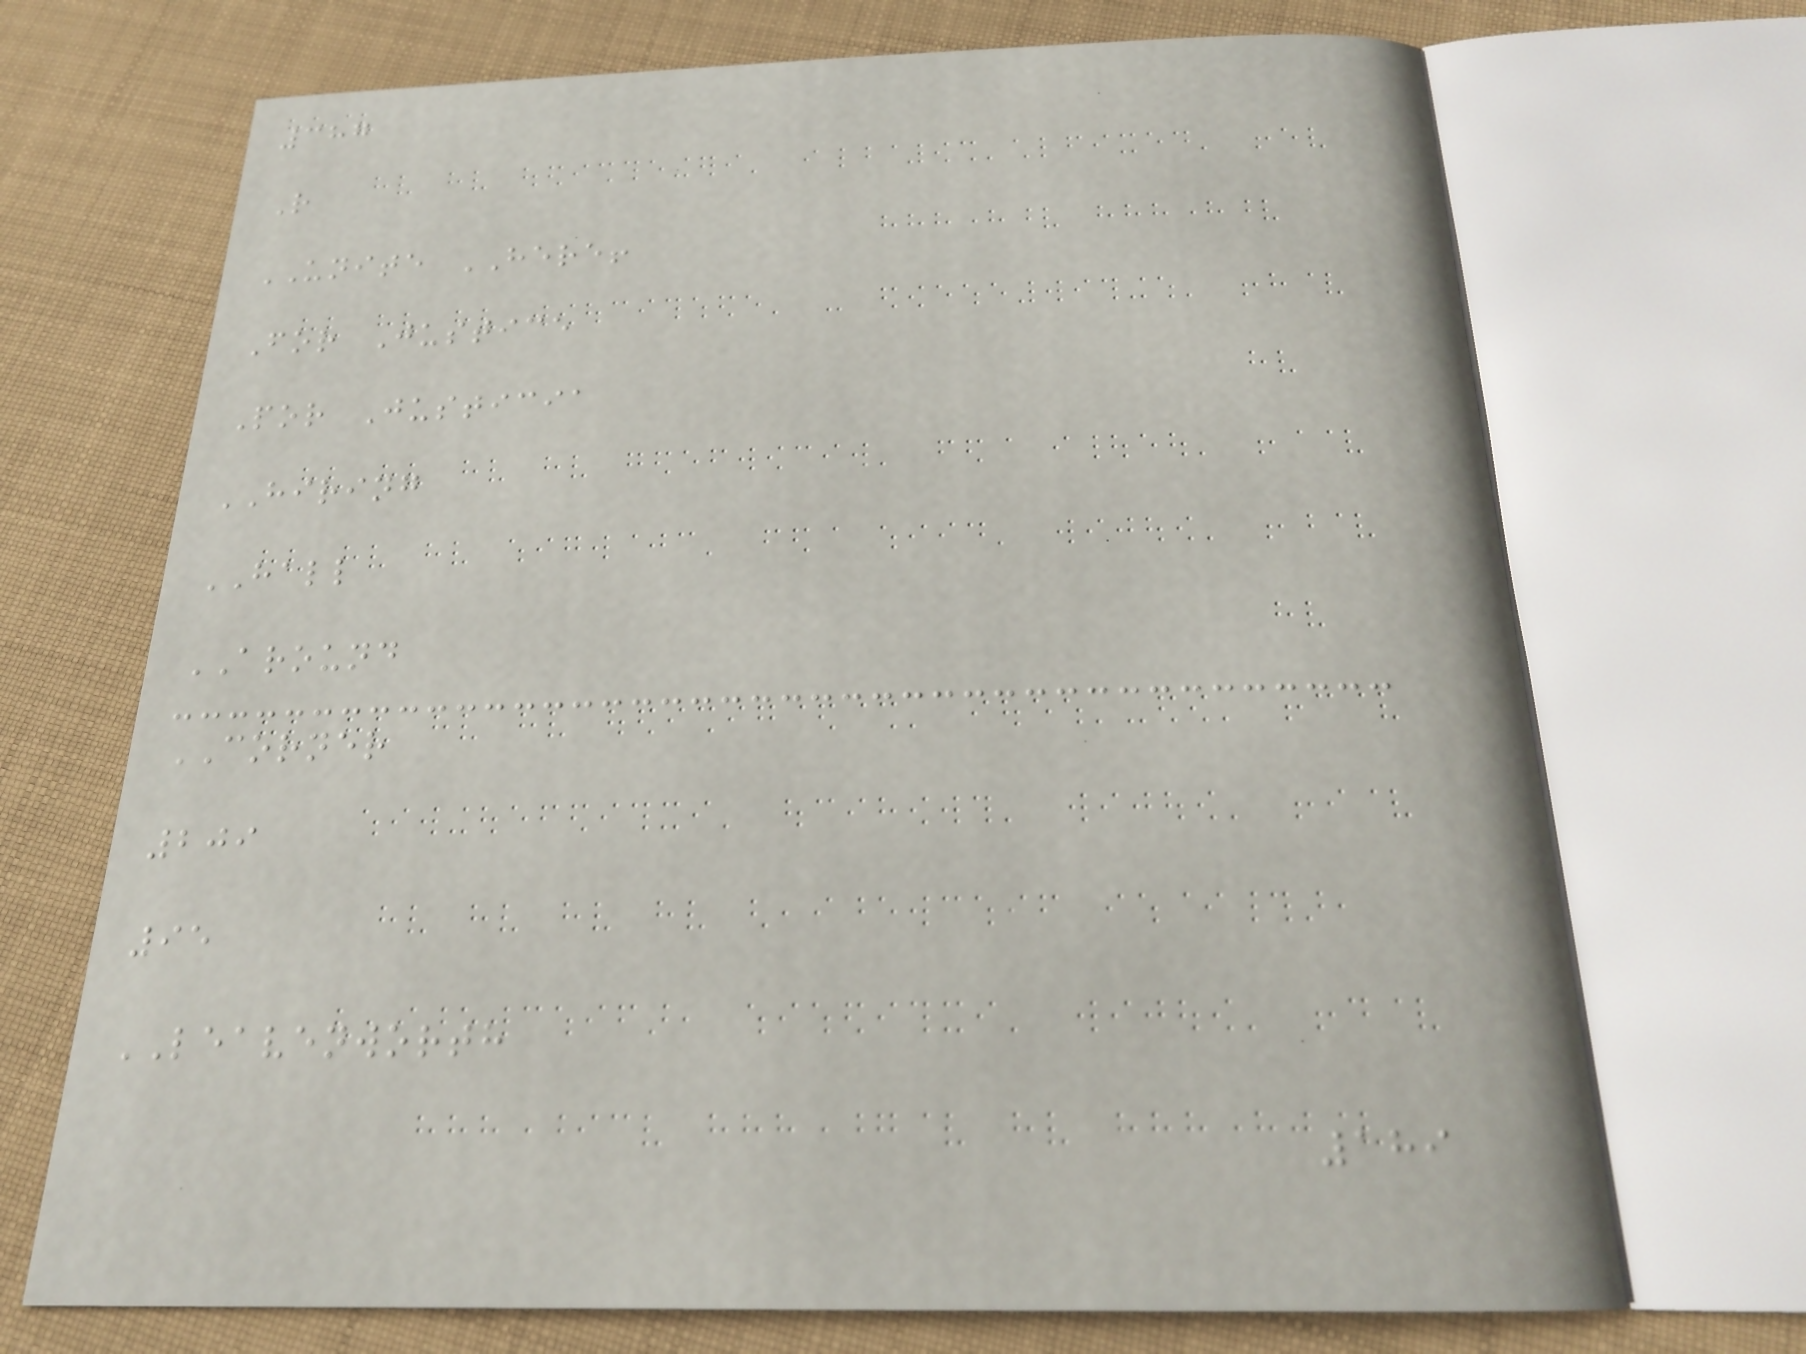387
R
UNITE HERE!
For Justice
Por Justicia
HIRING
HALL
AROUND
CORNER
209
95
LEAVENWORTH
189
